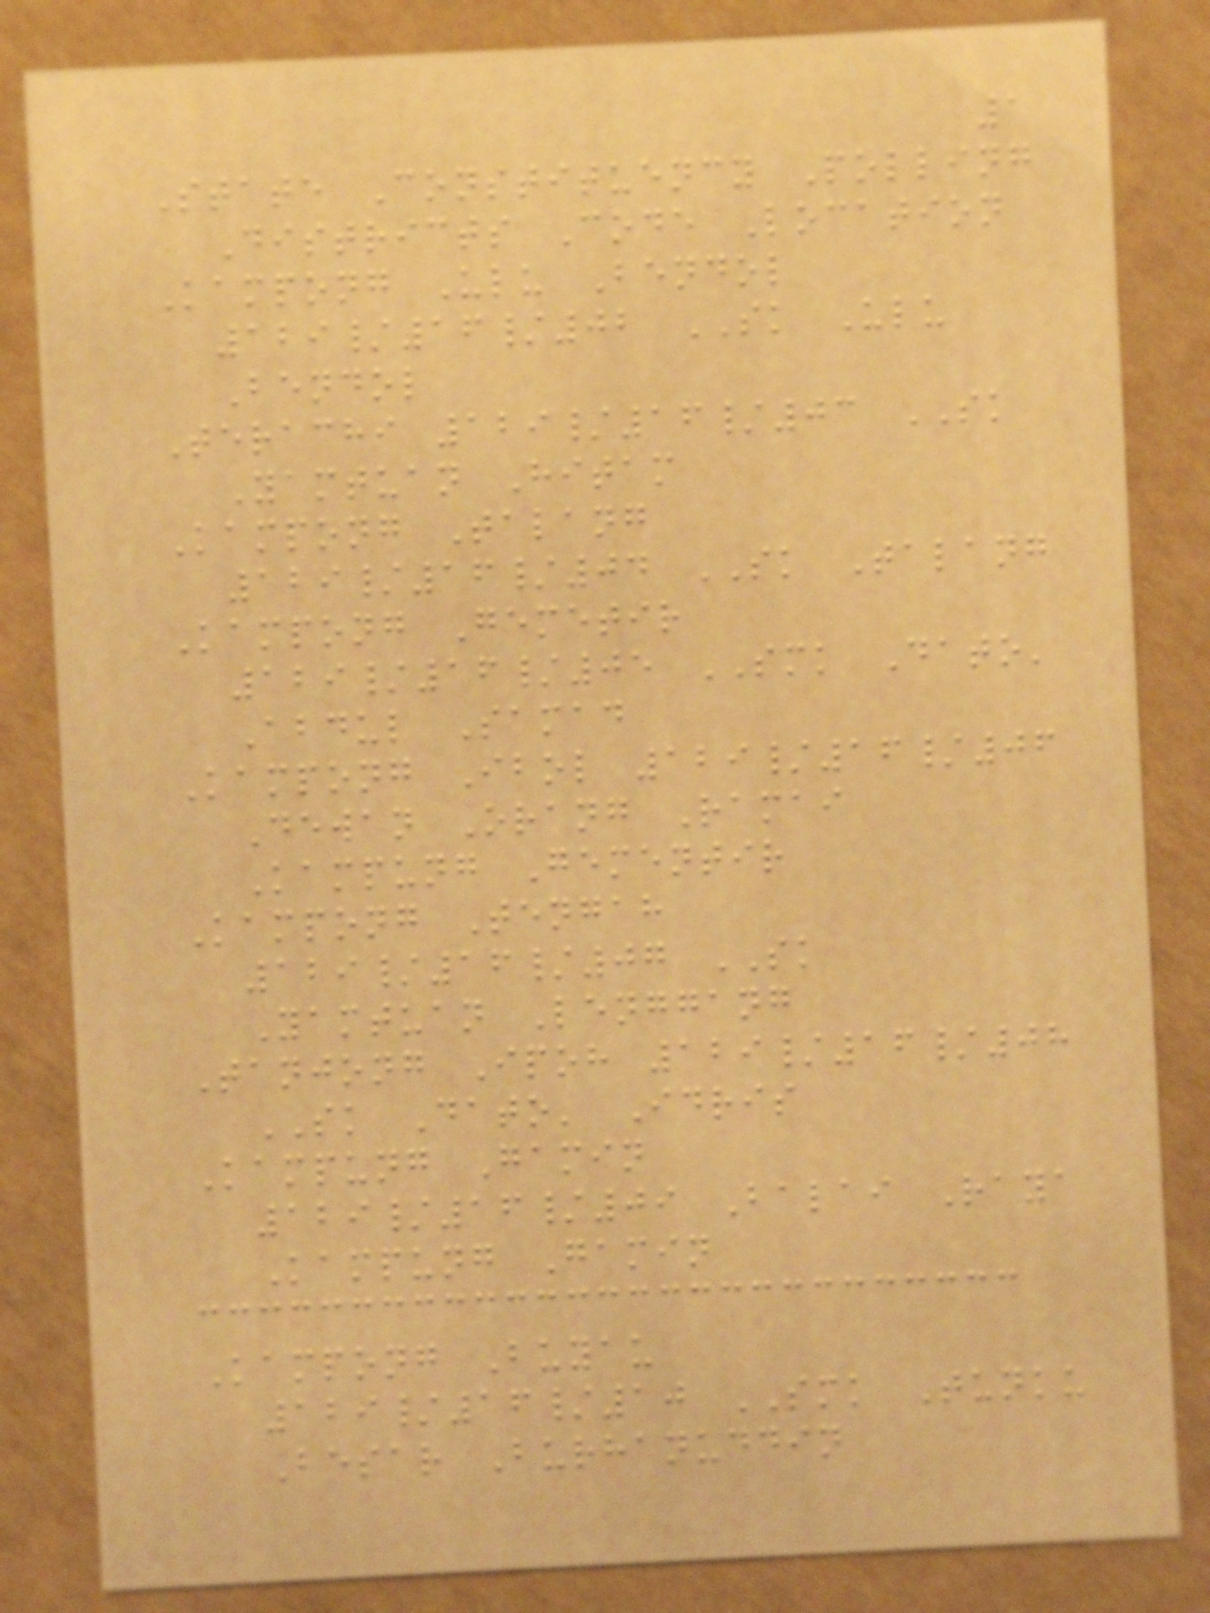1
State Constituency Polling
Districts Code Location
Kampong Ulu Bendol
129/16/02 SK Ulu
Bendol
Terachi 129/16/03 SK
Yamtuan Hitam
Kampong Talang
129/16/04 SK Talang
Kampong Gemetir
129/16/05 SMK Dato'
Abdul Samad
Kampong Ibol 129/16/06
Dewan Orang Ramai
Kampung Gementir
Kampong Tengah
129/16/07 SK
Yamtuan Lenggang
Tanjong Ipoh 129/16/08
SK Dato' Idris
Kampung Gamin
129/16/09 Balai Raya
Kampung Gamin
Kampong Buyau
129/16/10 SMK Tunku
Besar Burhanuddin
